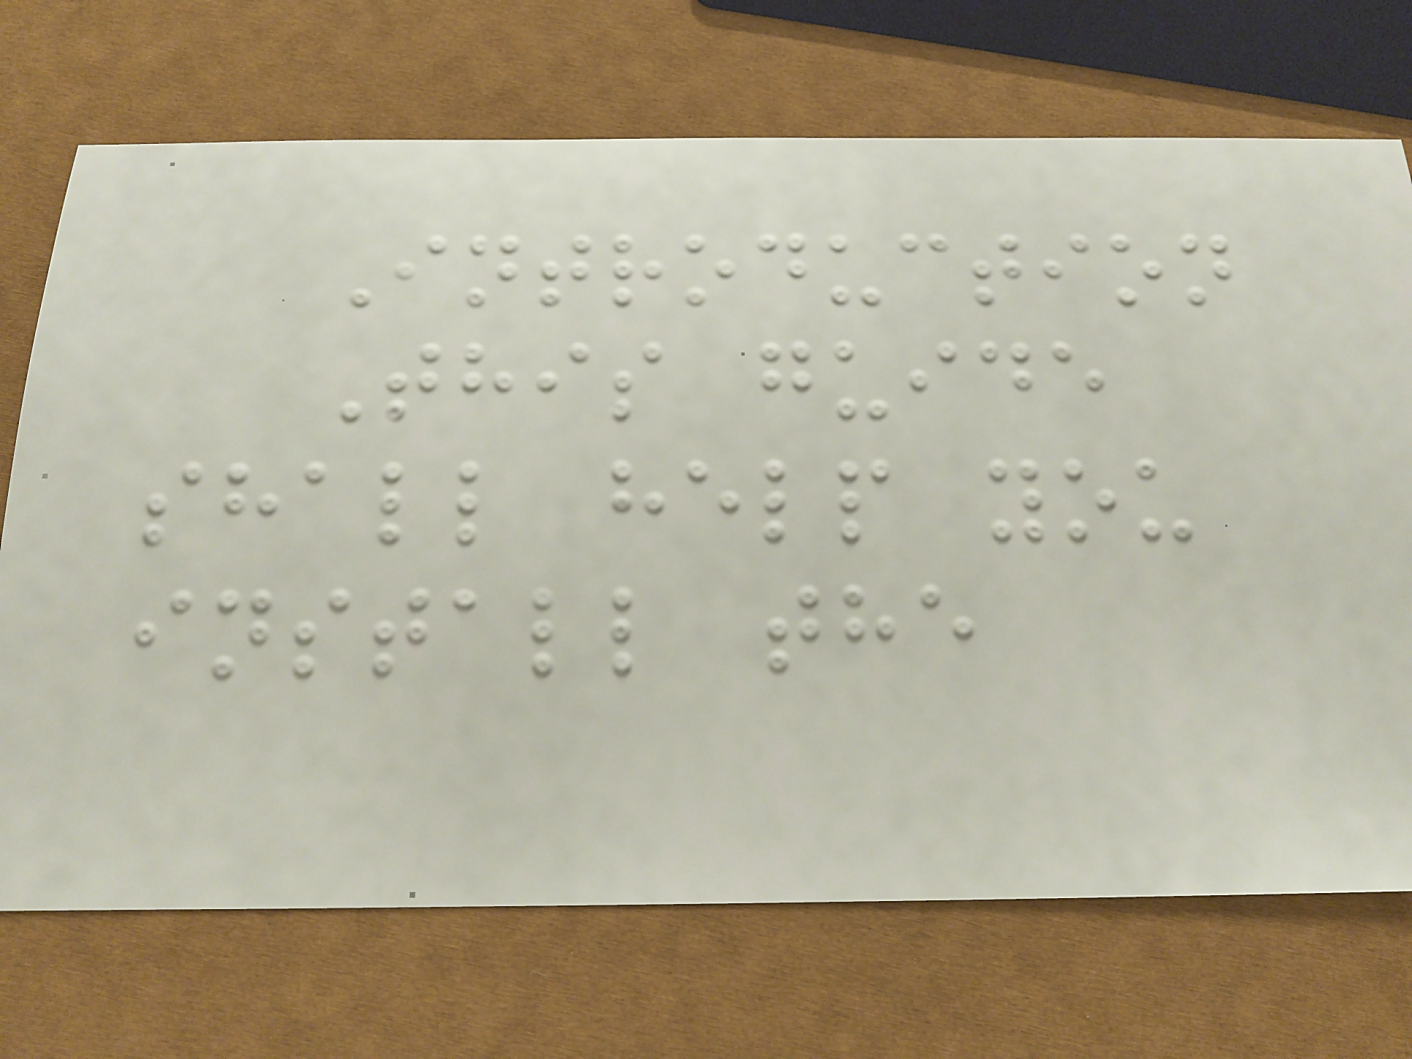Introduction
This guide
shall help you
install the
